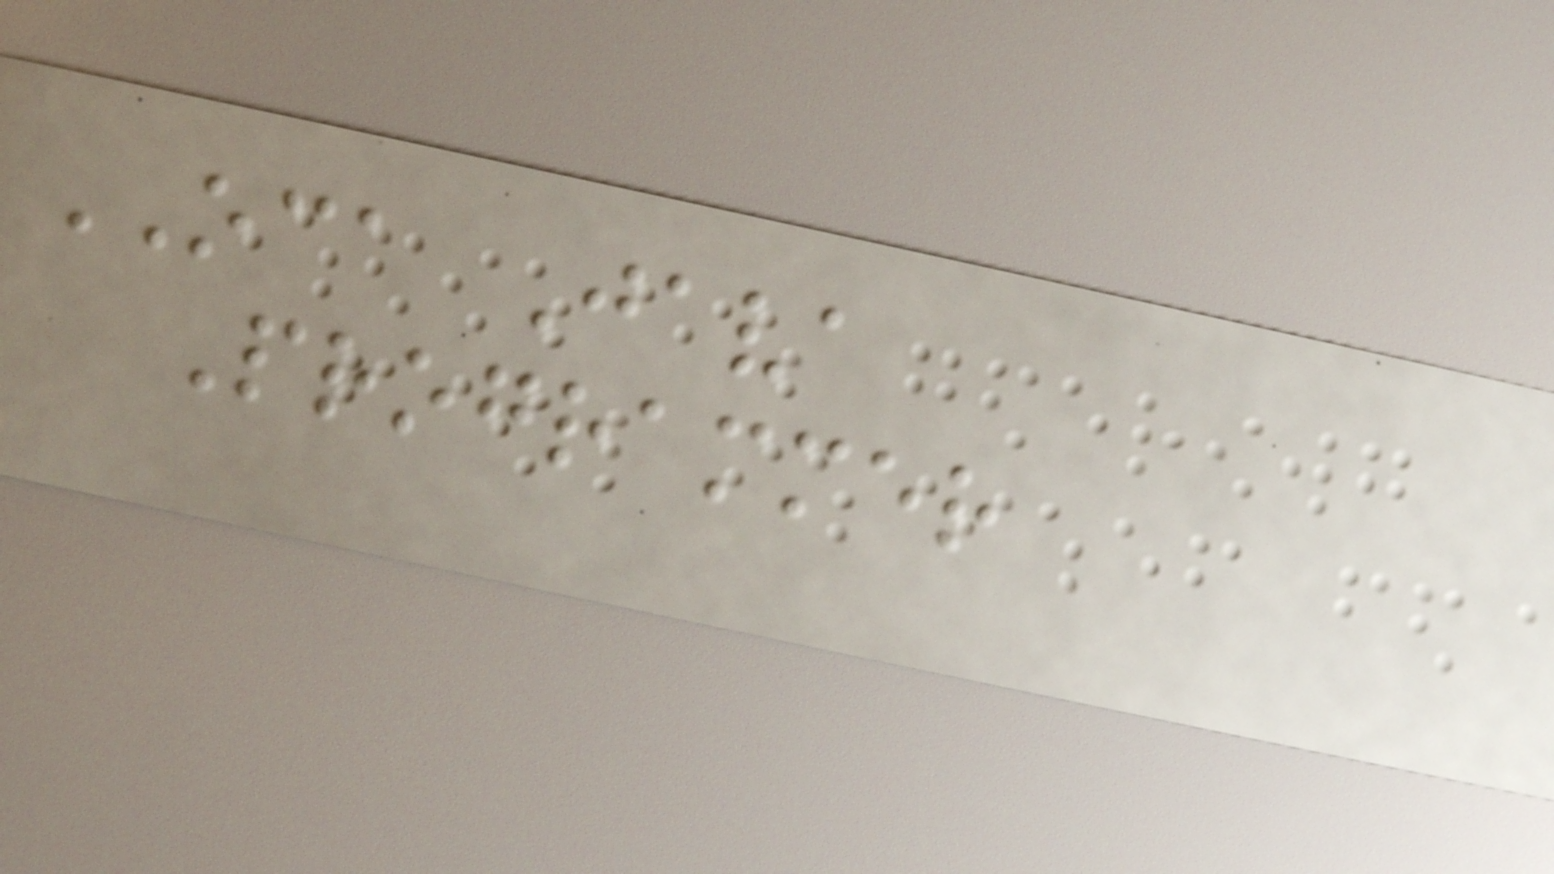OCA Java
Programmer
